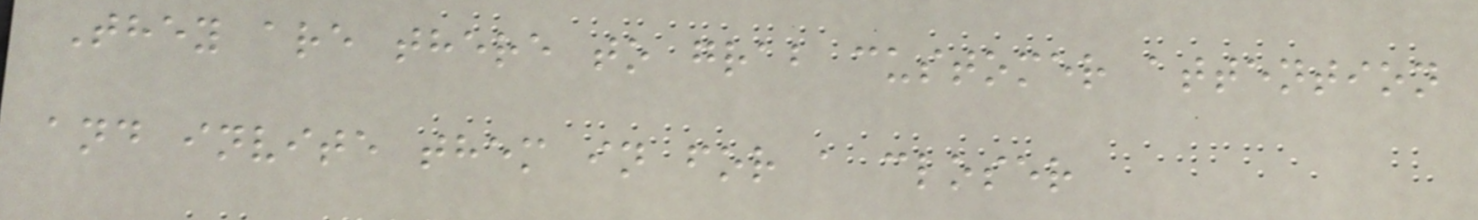They are there to grab customer attention
and invite them in for a closer
